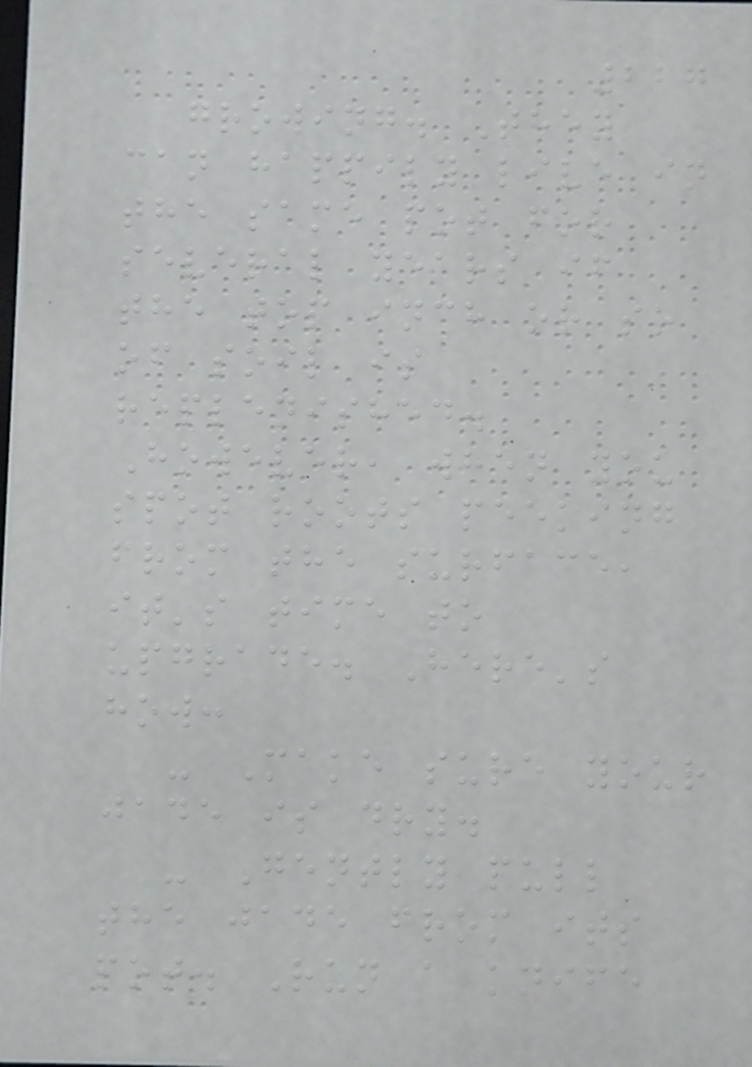227
growing. They
can happily live in
the same pot for
several years if
the top inch or so
of soil is
replenished.
However, when you
spot roots peeking
from the surface,
it's time to
upgrade. Here's
how:
- Make sure your
jade is dry.
- Gently pull
the jade from its
pot. Run a knife
